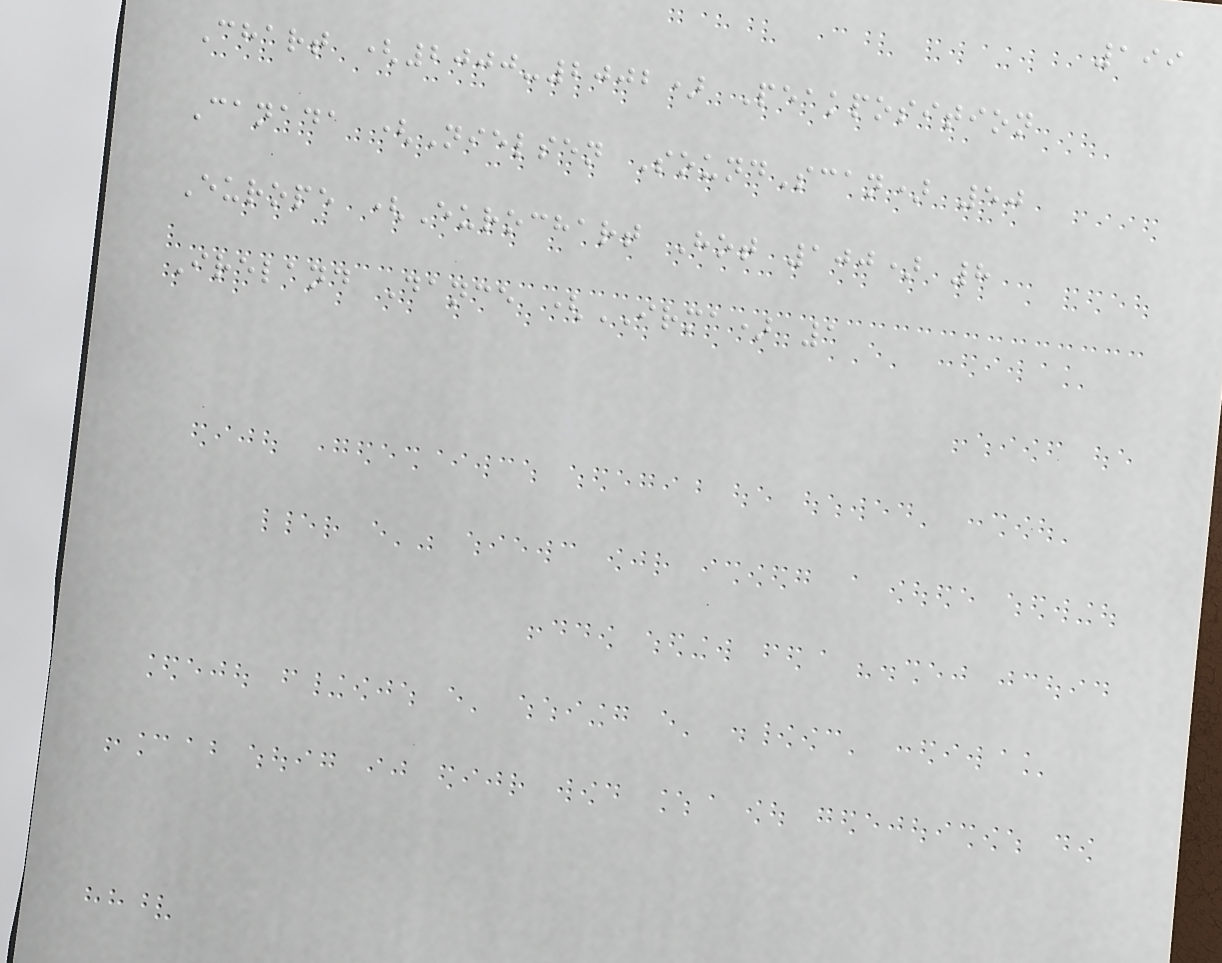199
Chart (2000-2002) Peakposition
Canada (Nielsen SoundScan) 50
Europe (Eurochart Hot 100) 8
Ireland Dance (IRMA) 1
